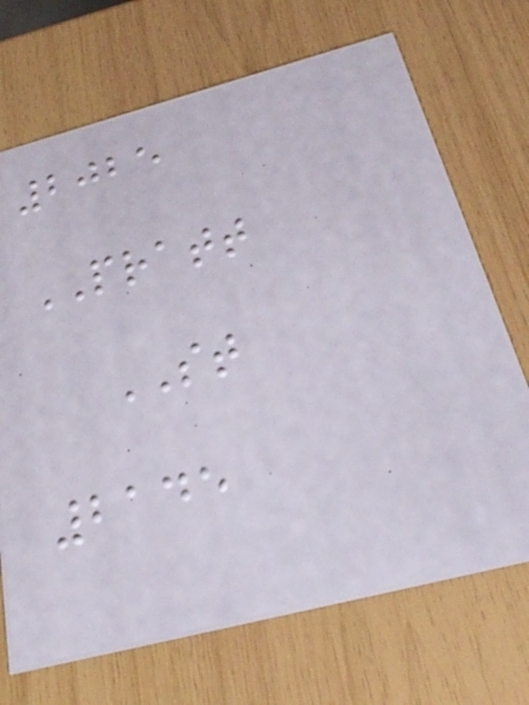2025
PRATT
ST
2145
